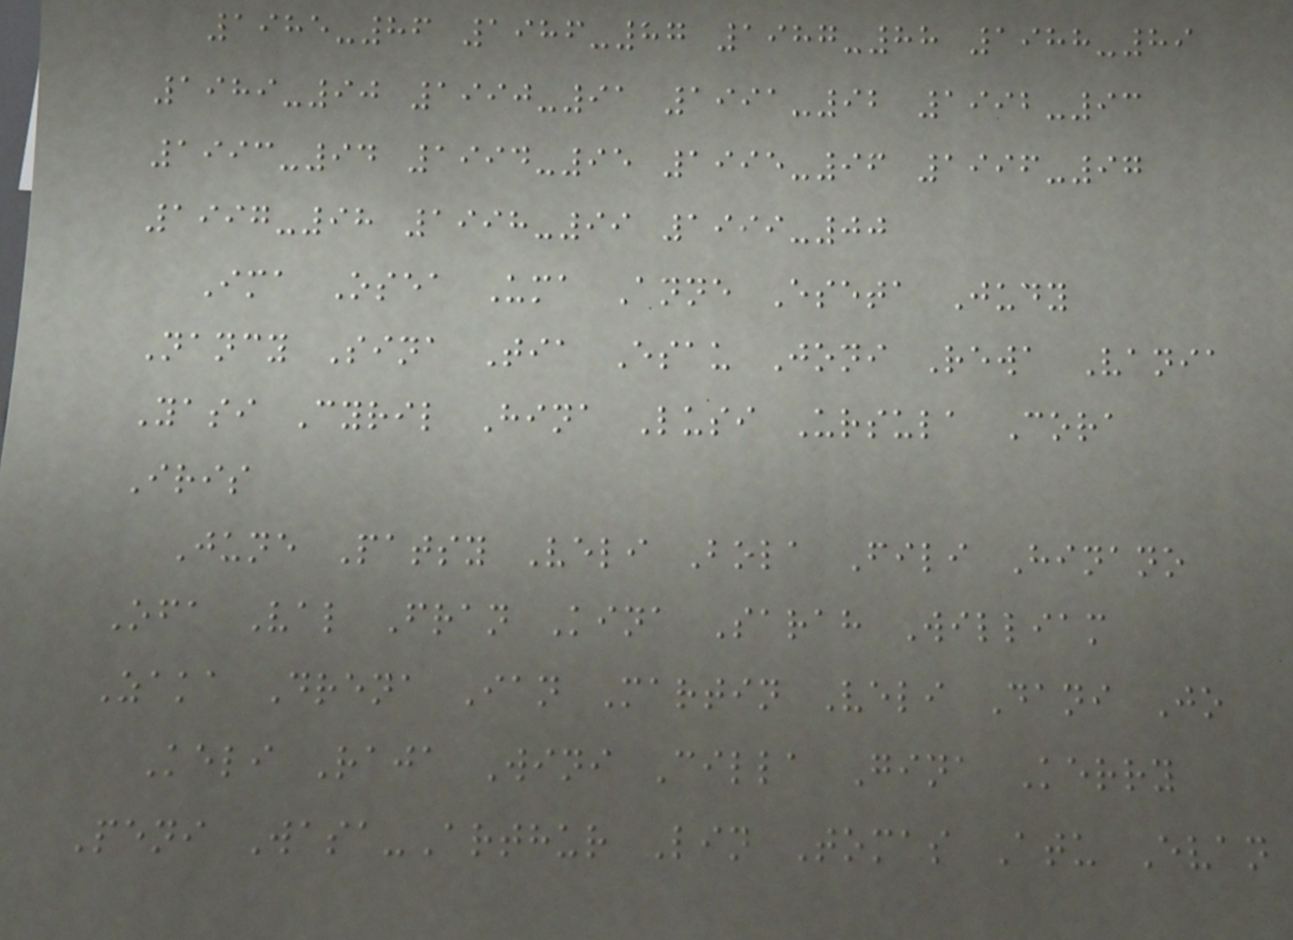1985-86 1986-87 1987-88 1988-89
1989-90 1990-91 1991-92 1992-93
1993-94 1994-95 1995-96 1996-97
1997-98 1998-99 1999-00
Ima Osea Uma Anne Eseta Judy
Nancy Sina Tia Esau Joni Rewa Vania
Yasi Cyril Hina Lusi Ursula Cora
Iris
June Patsy Veli Bola Fili Hinano
Ofa Val Fran Kina Sarah William
Zaka Drena Ian Martin Veli Dani Jo
Keli Raja Wini Cilla Gina Kerry
Peni Wasa-Arthur Lin Tomas Atu Evan
